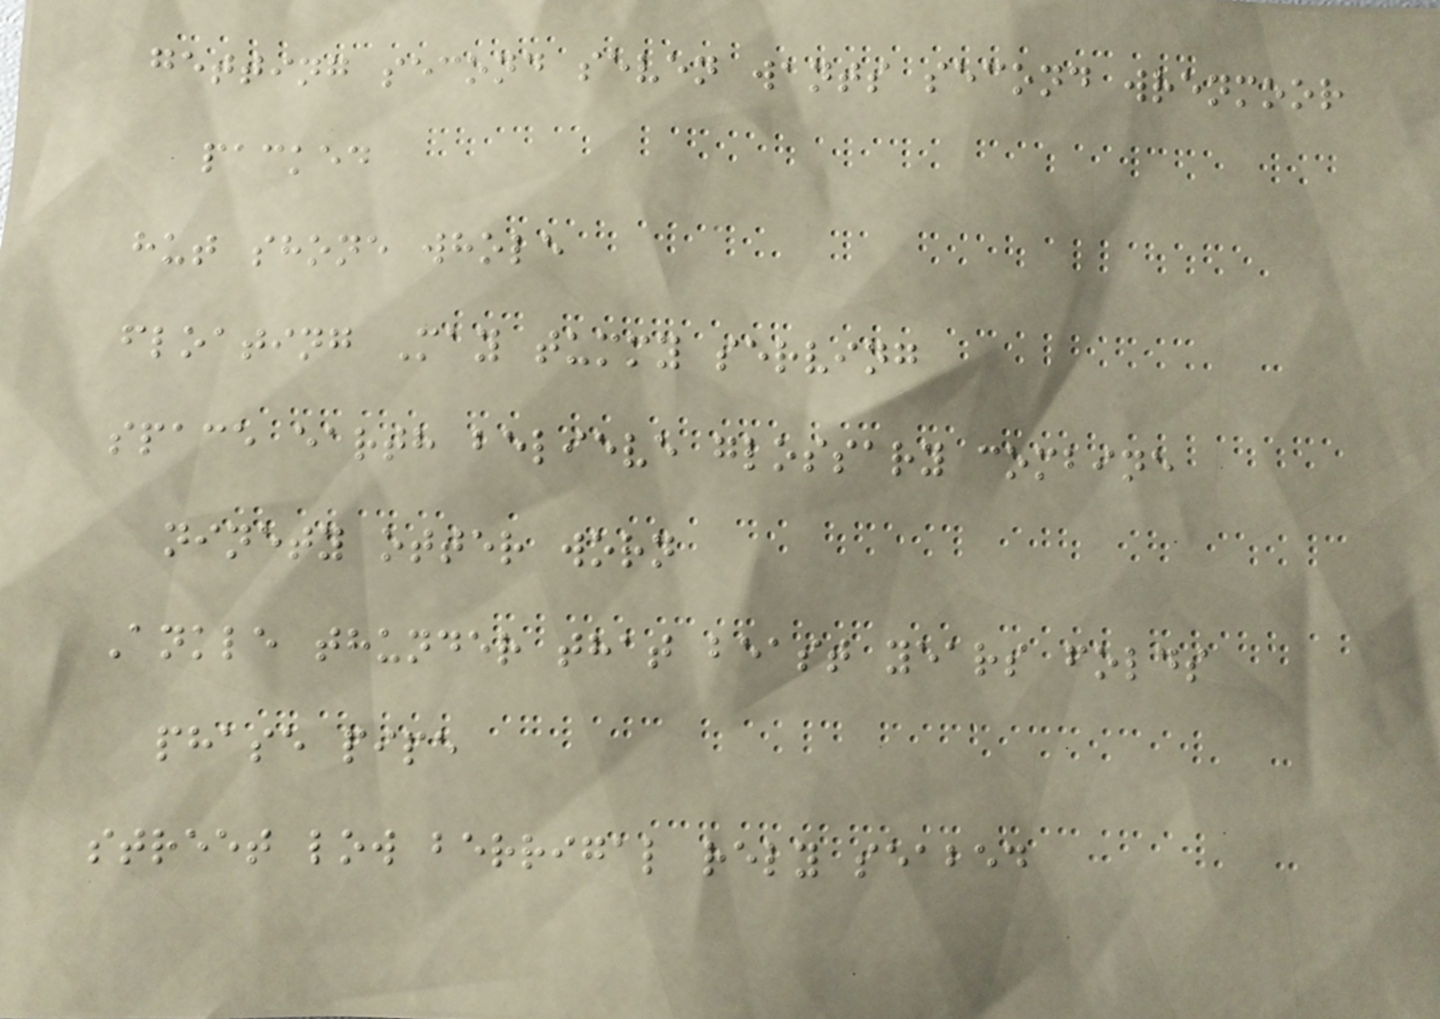getting second seven wants second wrenmoor
packed
hut shone whole
floating May tummy serving
space earth believe glossary combine
ninety otter worn
Ankle thunder that beast years folds
phase pipe
street low berrigal rely seabed
